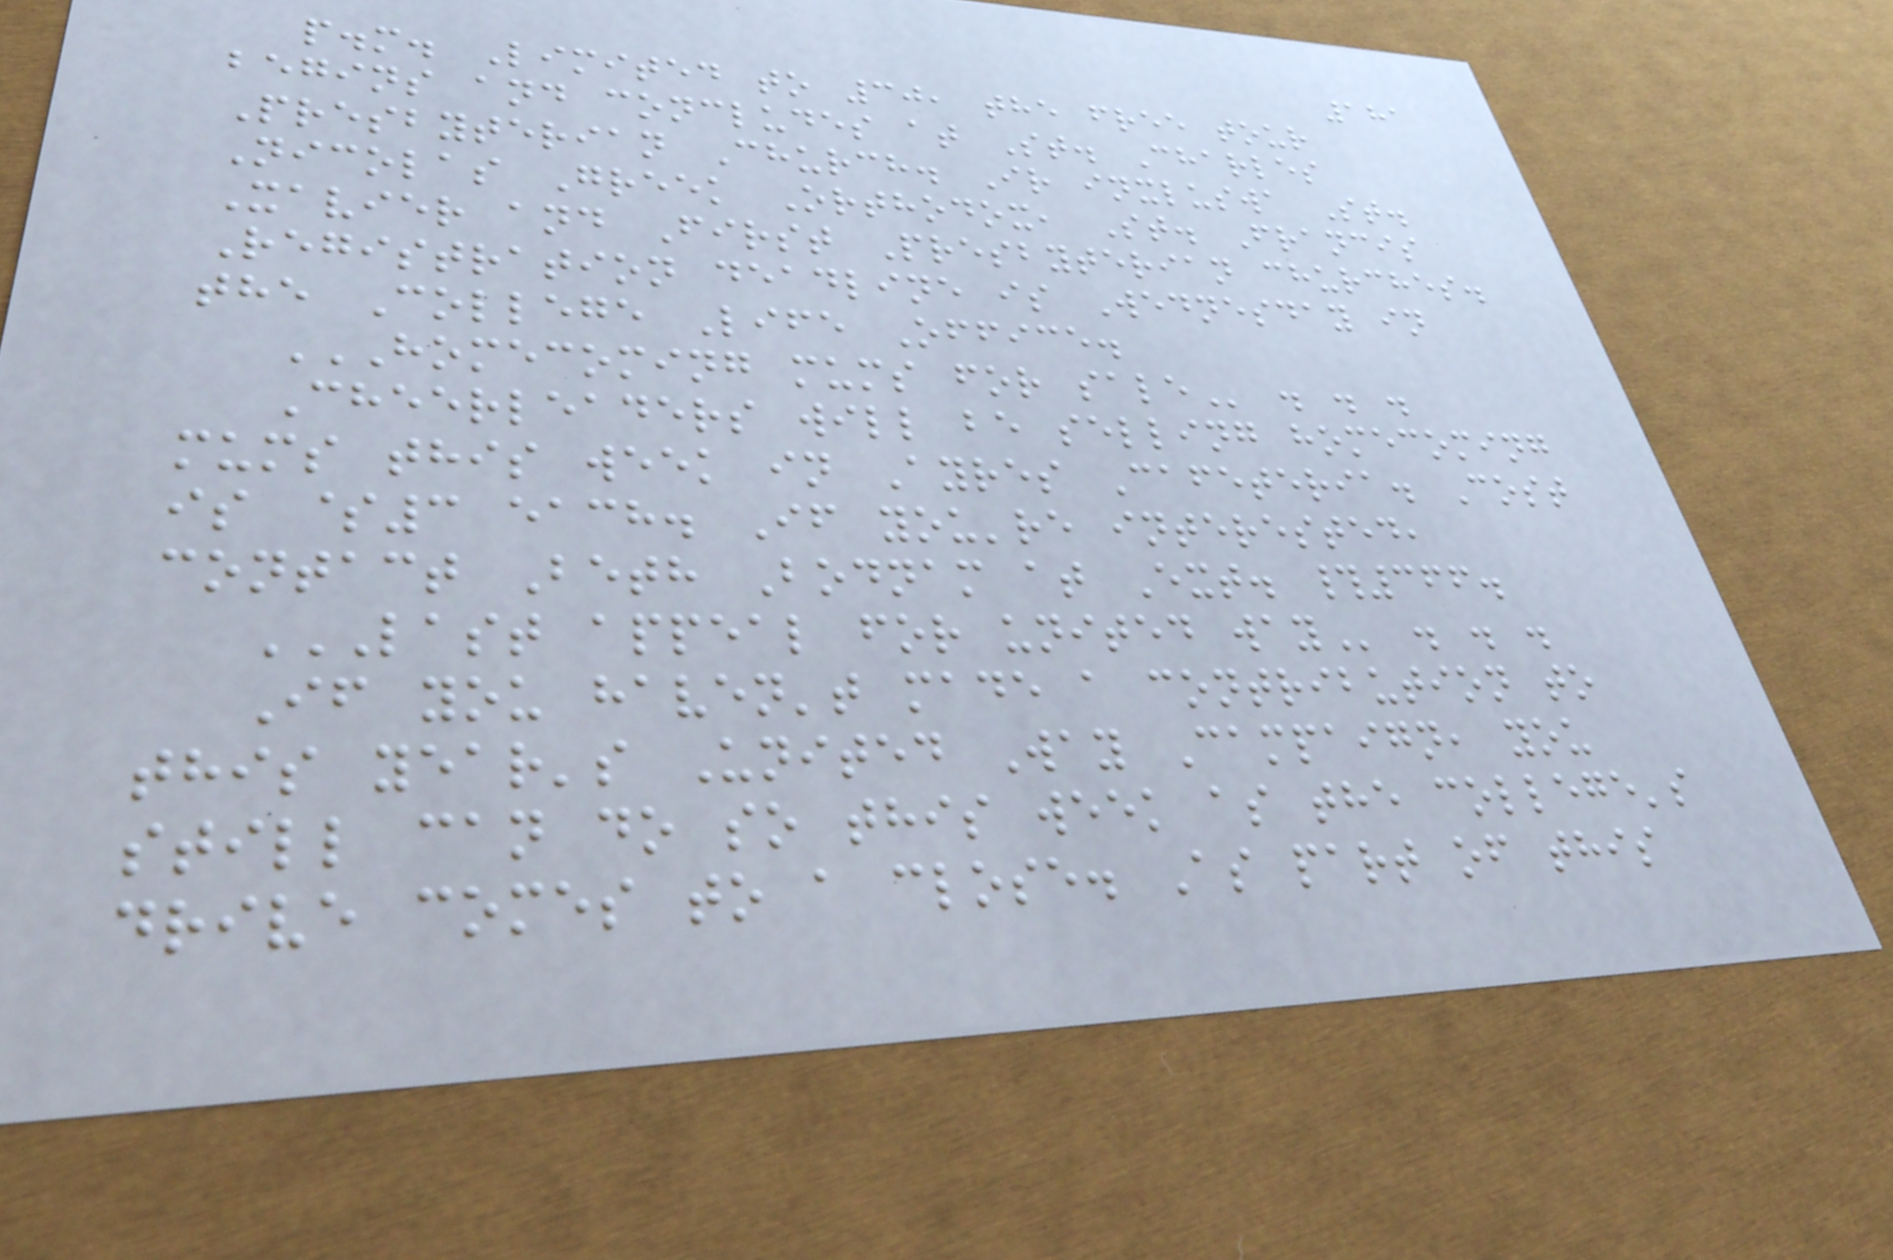181
p.m. Limited to 30, the free tour
begins and concludes at St. Charles
Presbyterian Church. Ir inxluswa St.
Nicolas Greek Orthodox, St. Francis
Xavier and First Presbyterian churches.
Registration deadline is Wednesday in
the College Life Office.
HOMECOMING MUMS FOR SALE . . .
Cheerleaders will be selling homecoming
mums this week in Ayres Cafeteria. Cost
is $3 each. If you're interested,
contact Beth Bodnam at Ext. #366.
LAST APPEAL FOR UNITED WAY . . .
If you haven't made a contribution to
this year's United Way Campaign, you
still can do so this week as the college's
drive comes to a close. As part of this
